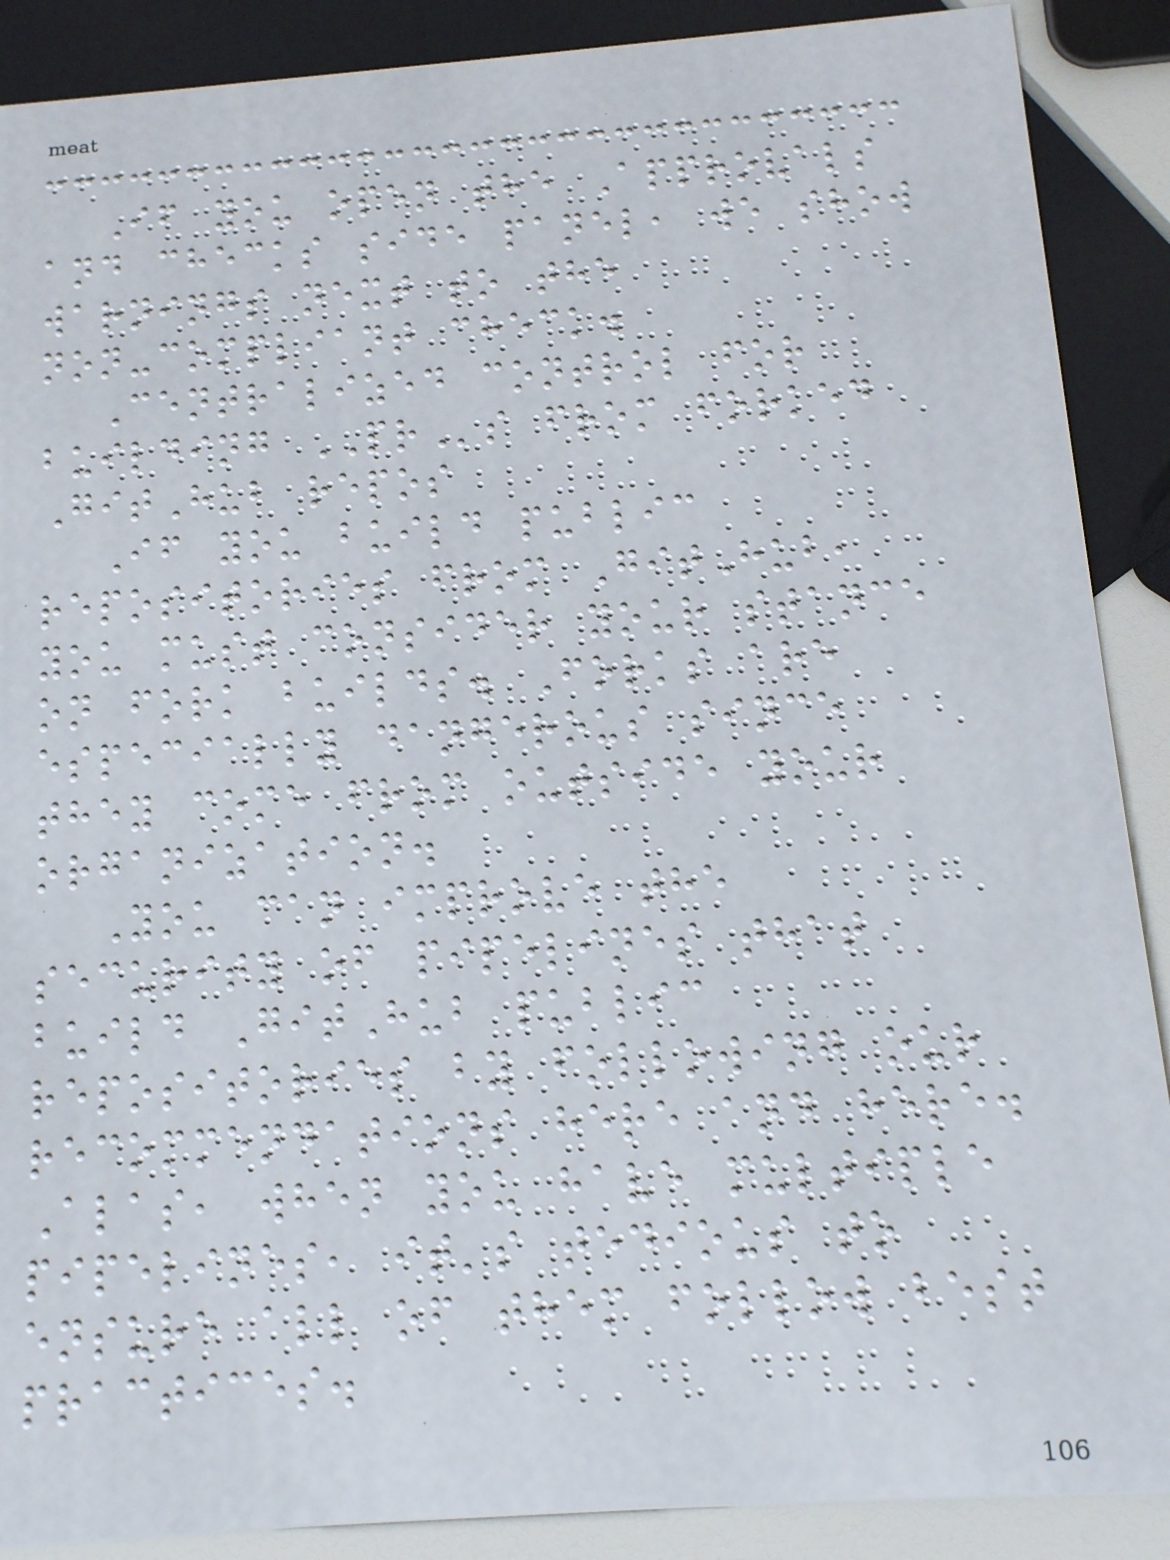If you open the Approvals
and checks side panel, we show
warnings next to the
non-compliant check.
Centralized control for
building PRs from forked
GitHub repos
If you build public
repositories from GitHub,
you must consider your stance
on fork builds. Forks are
especially dangerous since
they come from outside your
organization.
You can improve the
security of pipelines that
build GitHub public
repositories by following our
recommendations here and here.
Alas, when you have multiple
pipelines, it's tedious to
ensure all of them follow best
practices.
